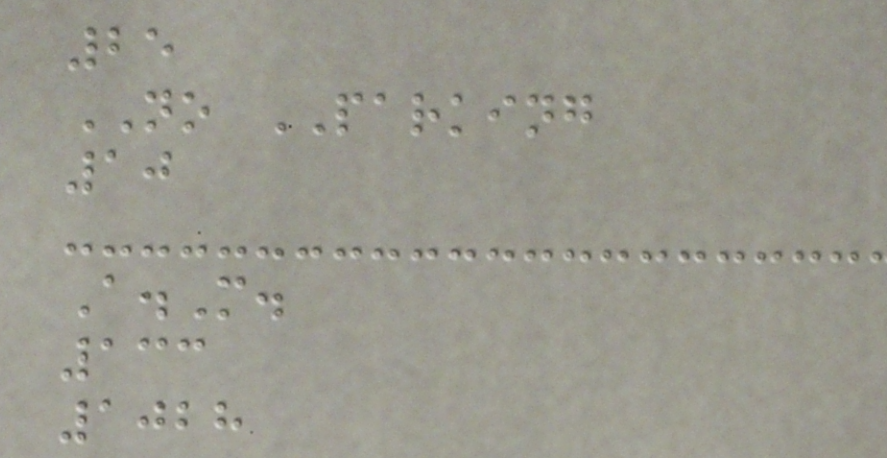25
NO PARKING
10
A.M.
133
1028
